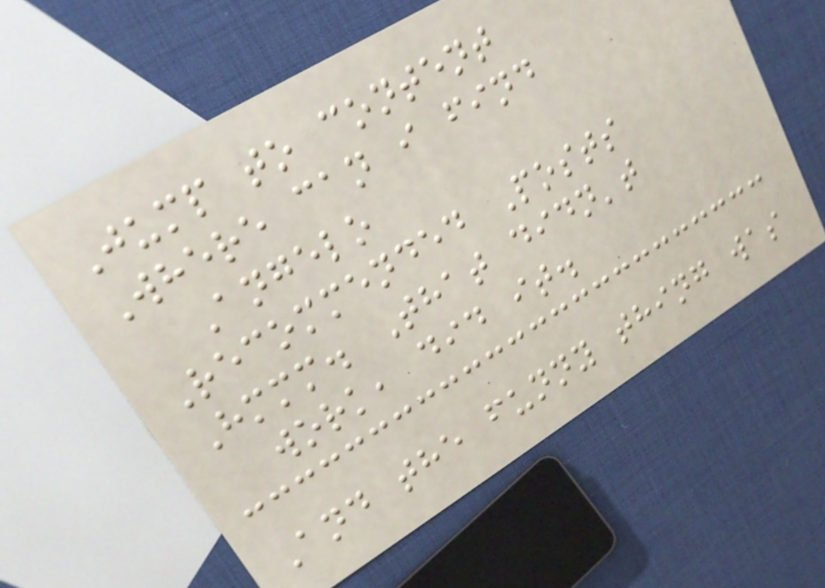Jump to content
Where can i find
Angelo
Recommended Posts
Hmmm. That didn't
work, did it.
And the funny thing was
